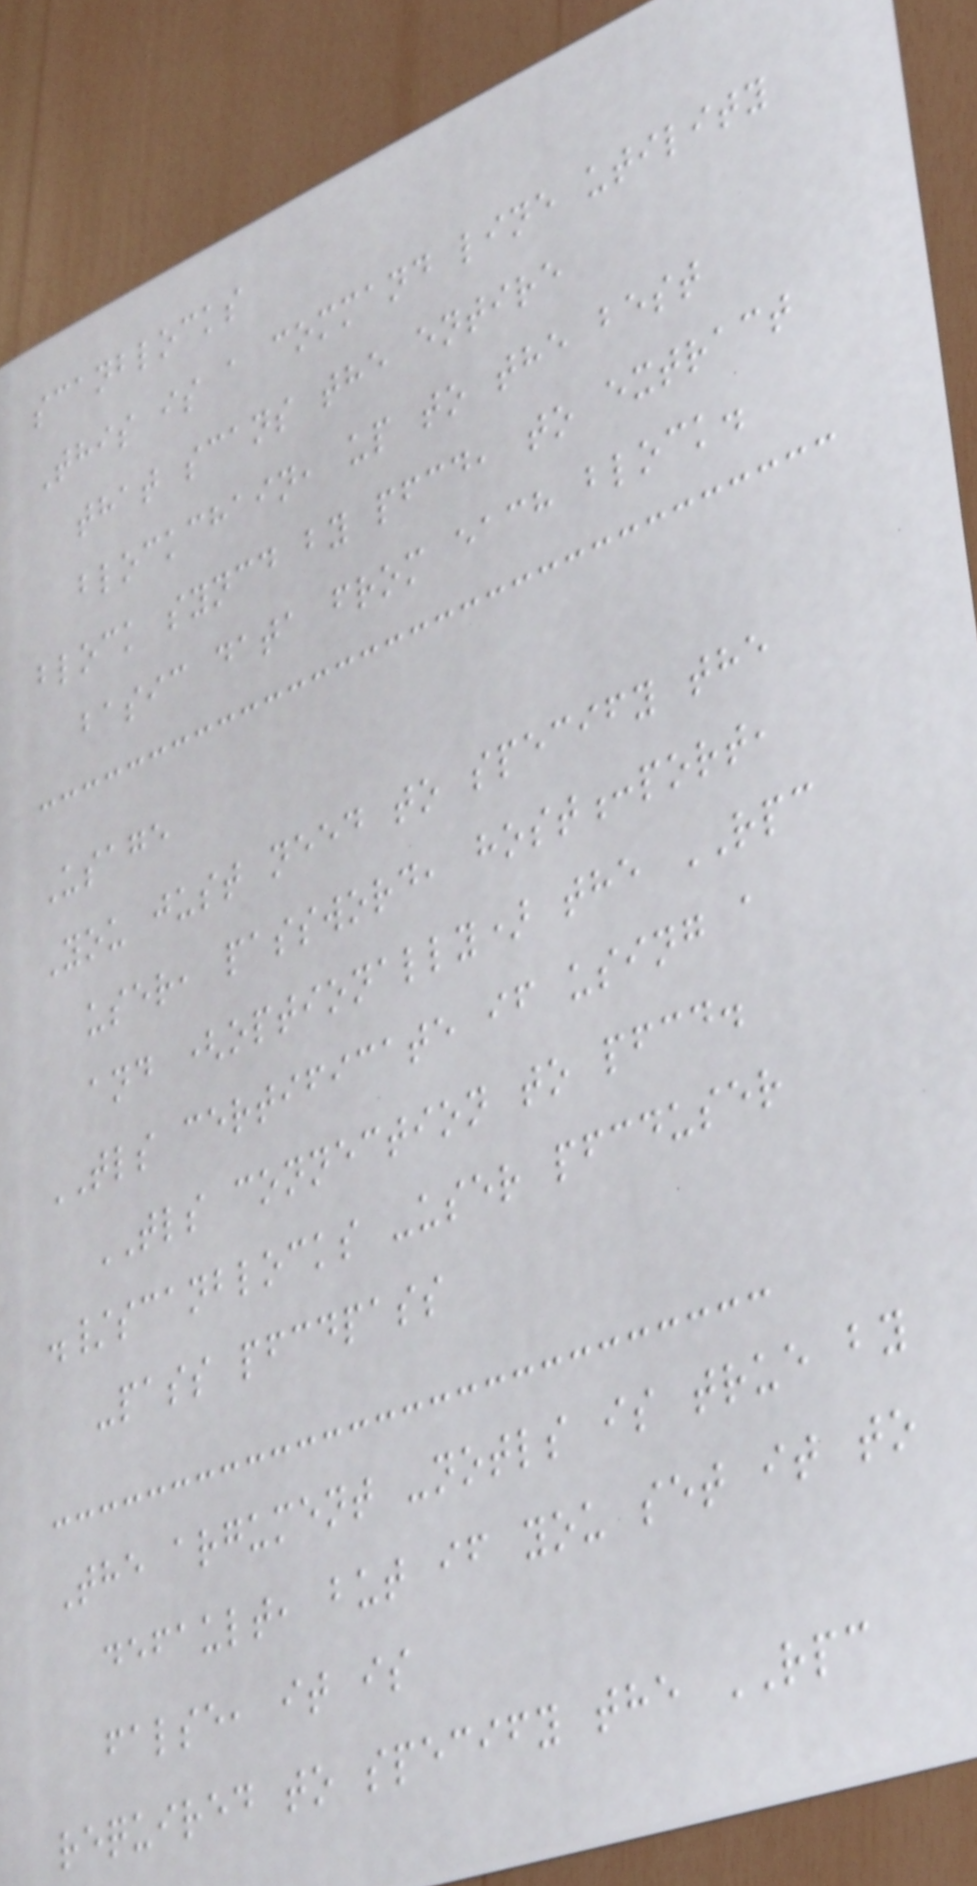scanblocks
This is a command line utility
that scans the entire
blockchain, up to the best
block syncd by pfcd, to extract
basic data from each block.
Usage
You just need to specify the
user, password, host:port,
and (optionally) the RPC
TLS certificate if using a
TLS connection to pfcd.
./scanblocks -user pfcduser
-pass pfcdpass
The argument -notls is true by
default, but if you set it to
false, it is
required to specify the RPC
